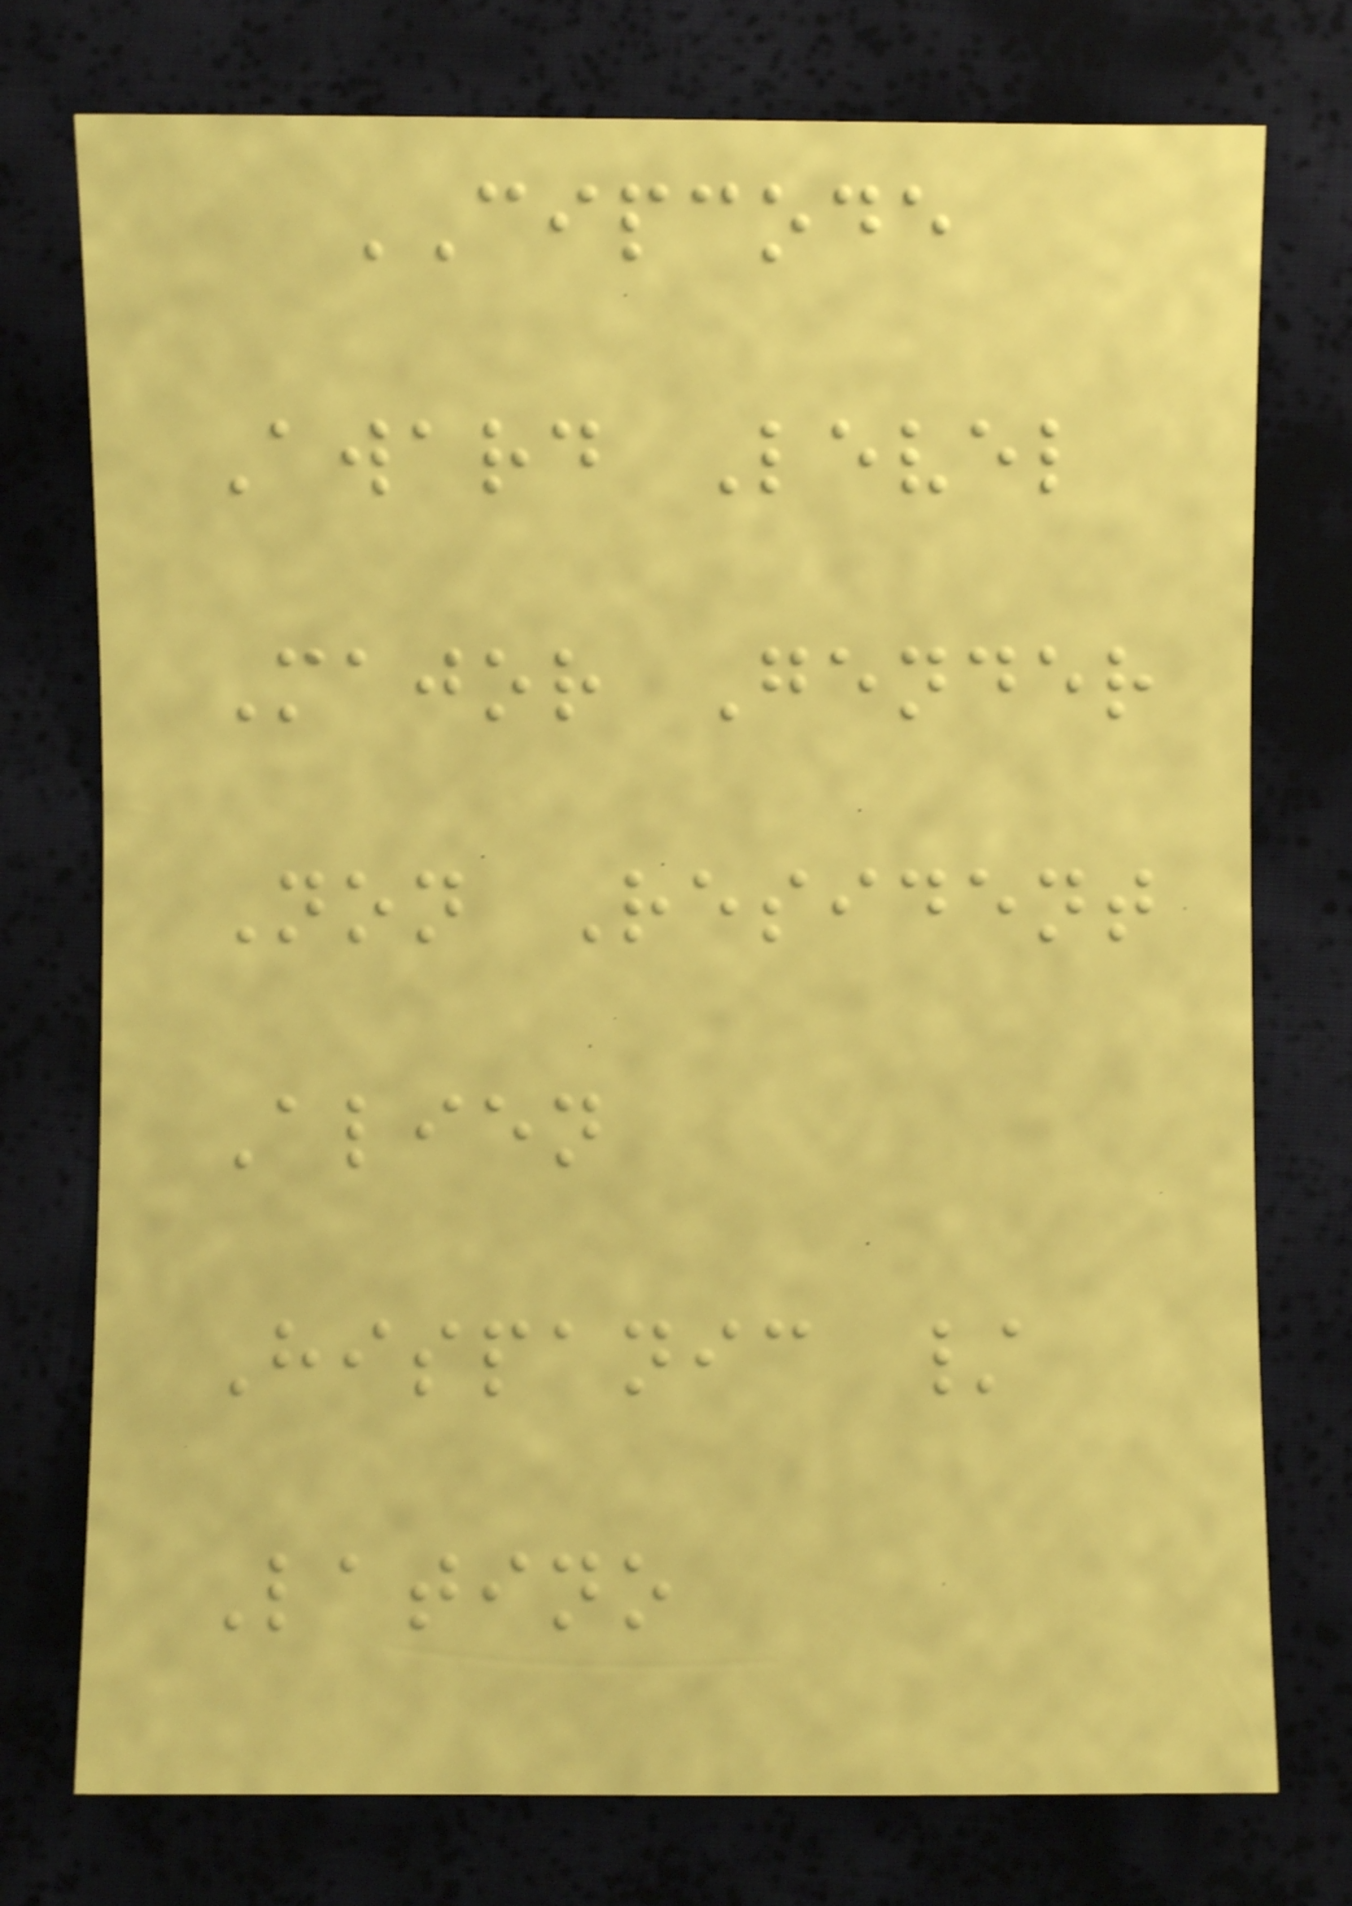CIPCODE
Award Level
Major Gender
Non Resident
Alien
Hispanic /
Latino
